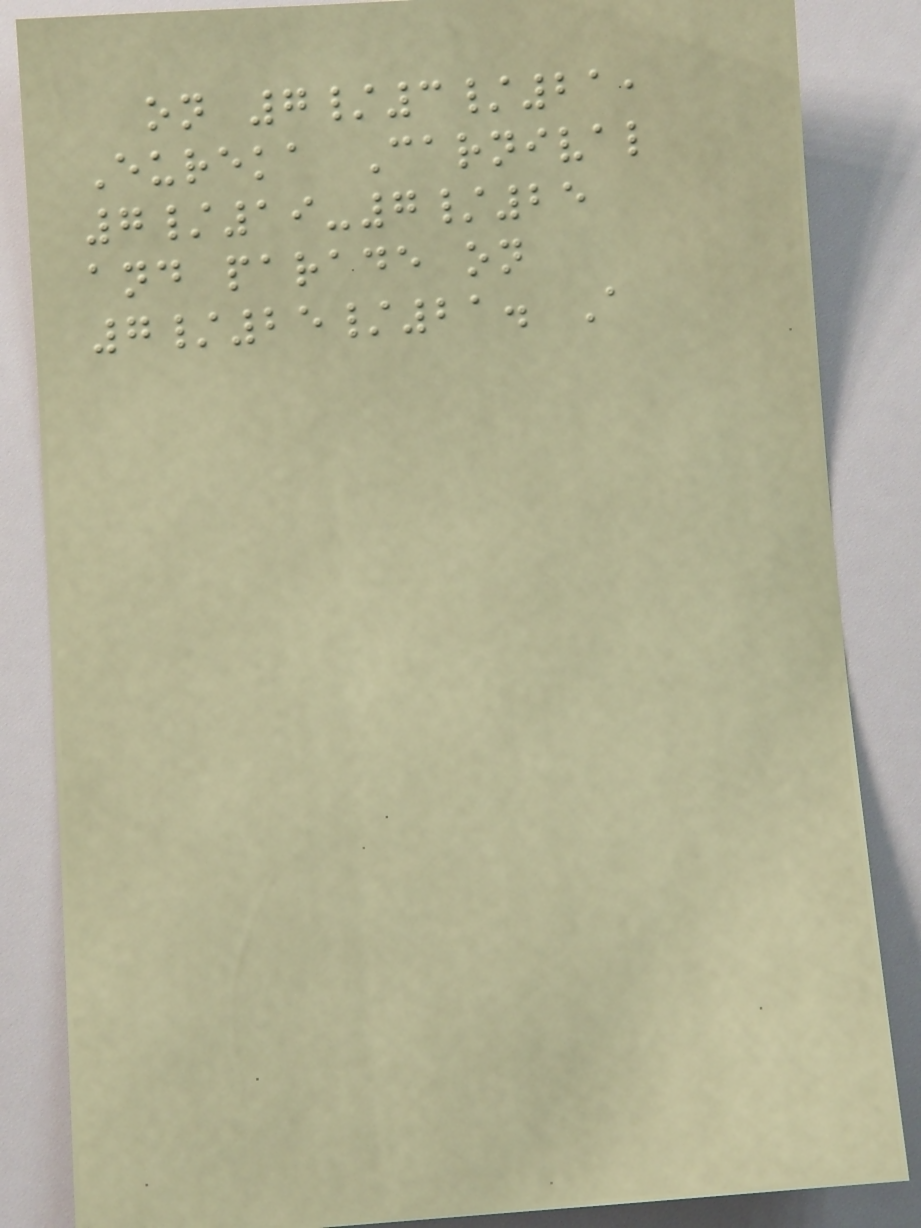on 7/3/21,
Eureka Carnival
7/19-7/25
and parade on
7/25/21. A
